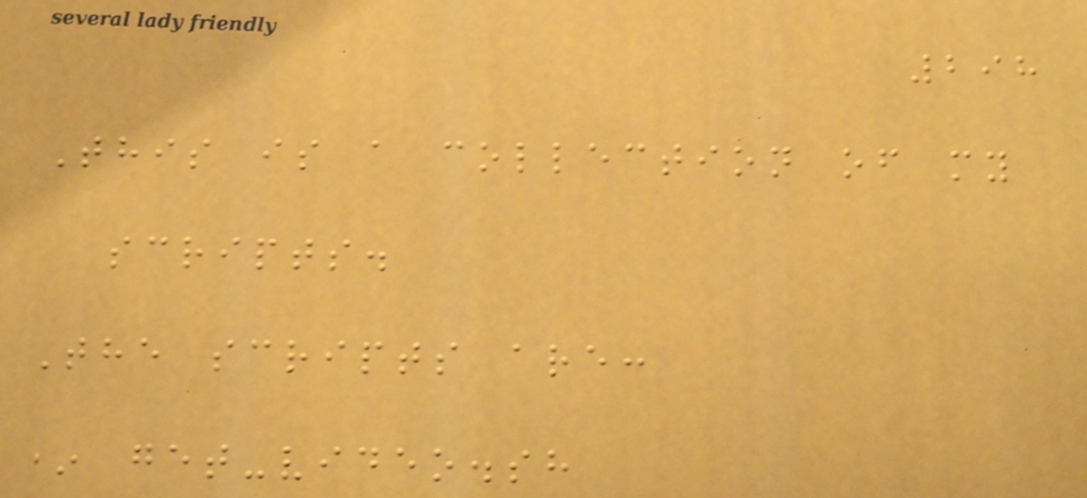298
This is a collection of my
scripts.
The scripts are:
* get-video.sh
